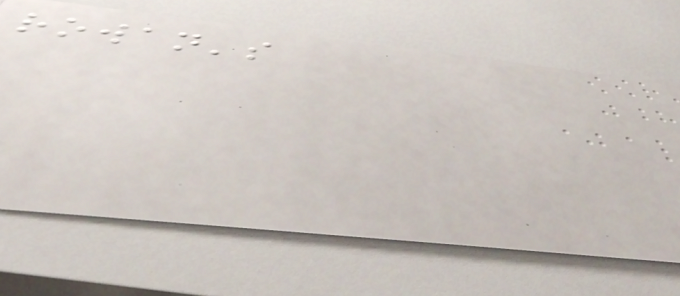rowan's
